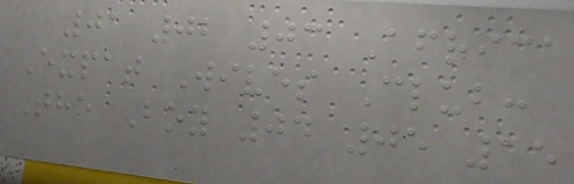01 02 03 Africa
Expat Wives Club:
The Boy 04 05 15
